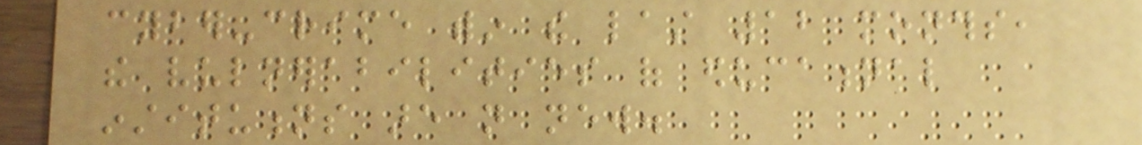cyber-crime within the last 12 months,
the vulnerabilities of educational
institutions are not new.
